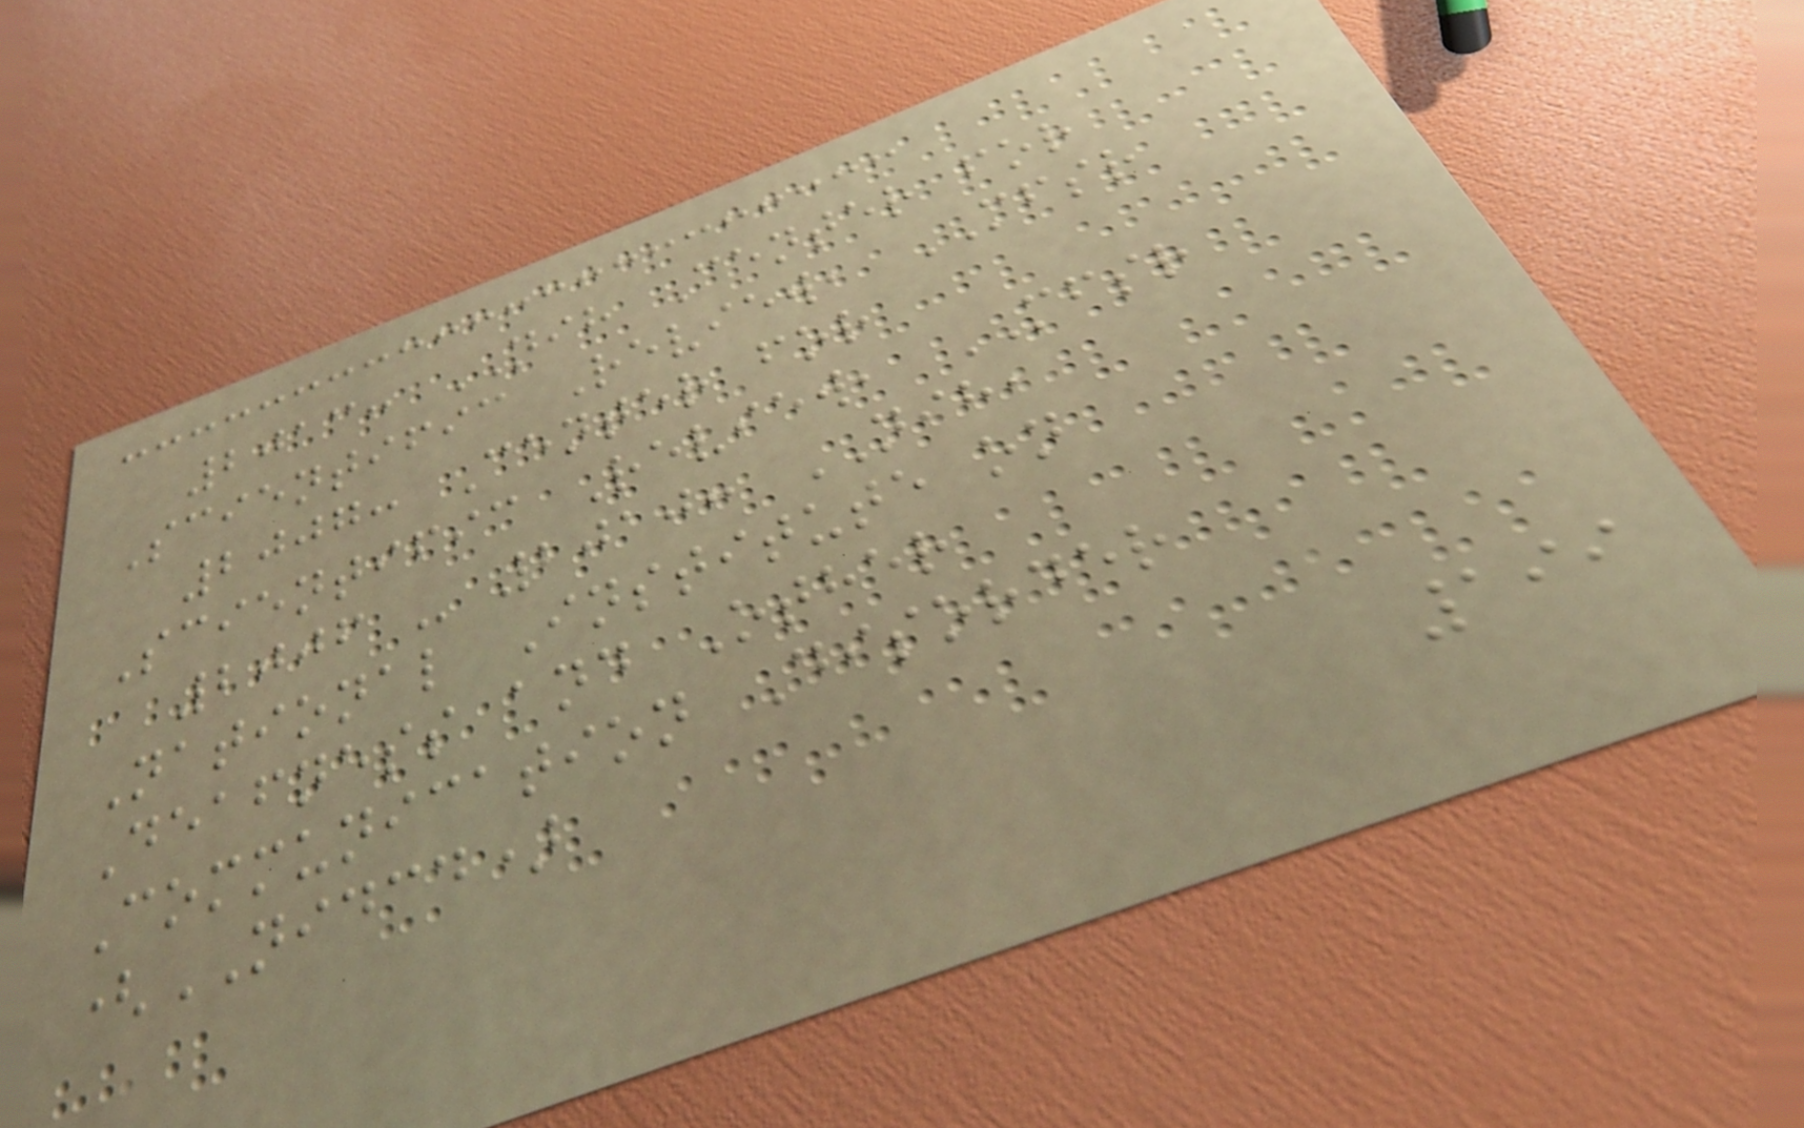2013: NIH Center for
Scientific Review, MFSR
2007: Center for
Scientific Review, MFSR
2006 - 2010: NIH,
National Institute on
Deafness and Other
Communication Disorder
(NIDCD)
199
